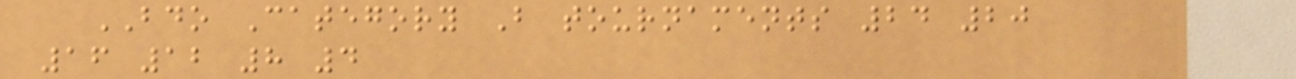BDO Category B tournaments 24 20
16 12 8 4
